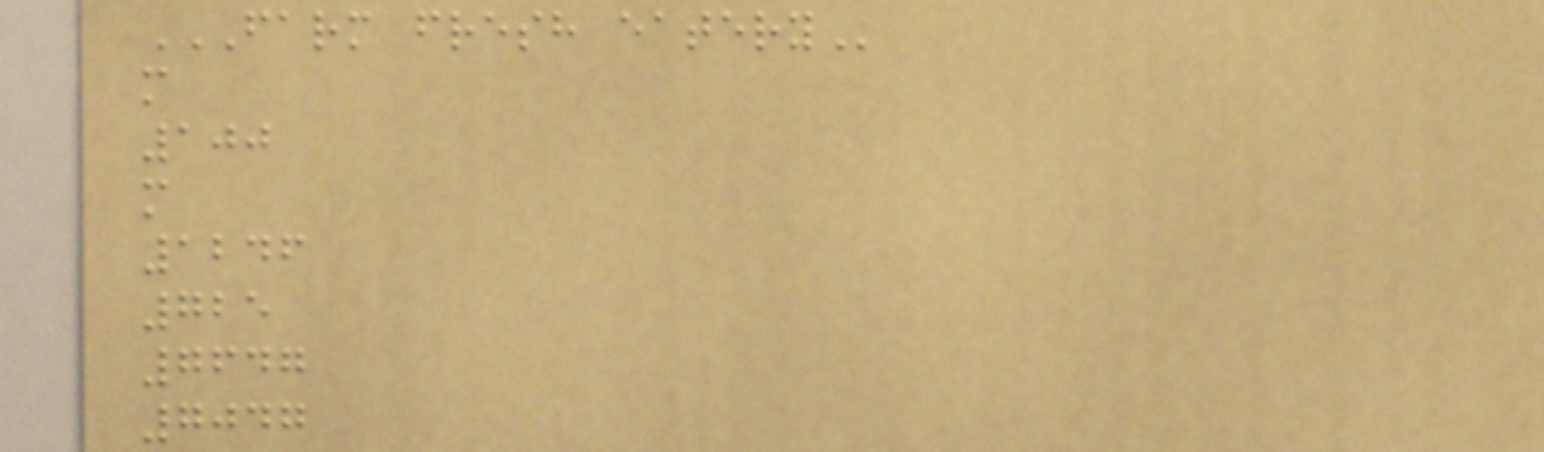FARM FRESH EATERY
m
100
m
1246
725
7647
7047
